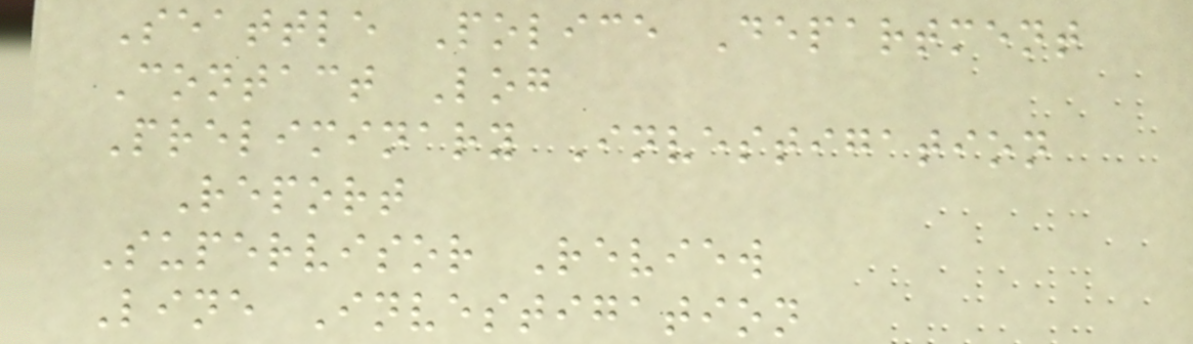Seattle Police Department
Contact Log
Preliminary Investigation
Report
Supervisor Review
Line Investigation
